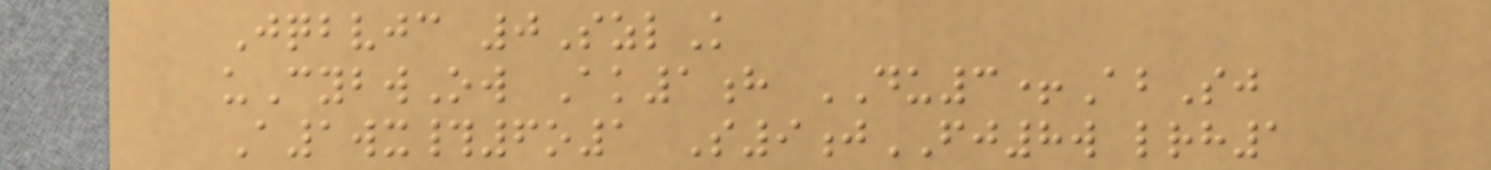Jqbvjc 0SzlK
uCybwOw Ak1h DU3+AbSj
A1wx#6o1 S9jFJ8w lrh1
